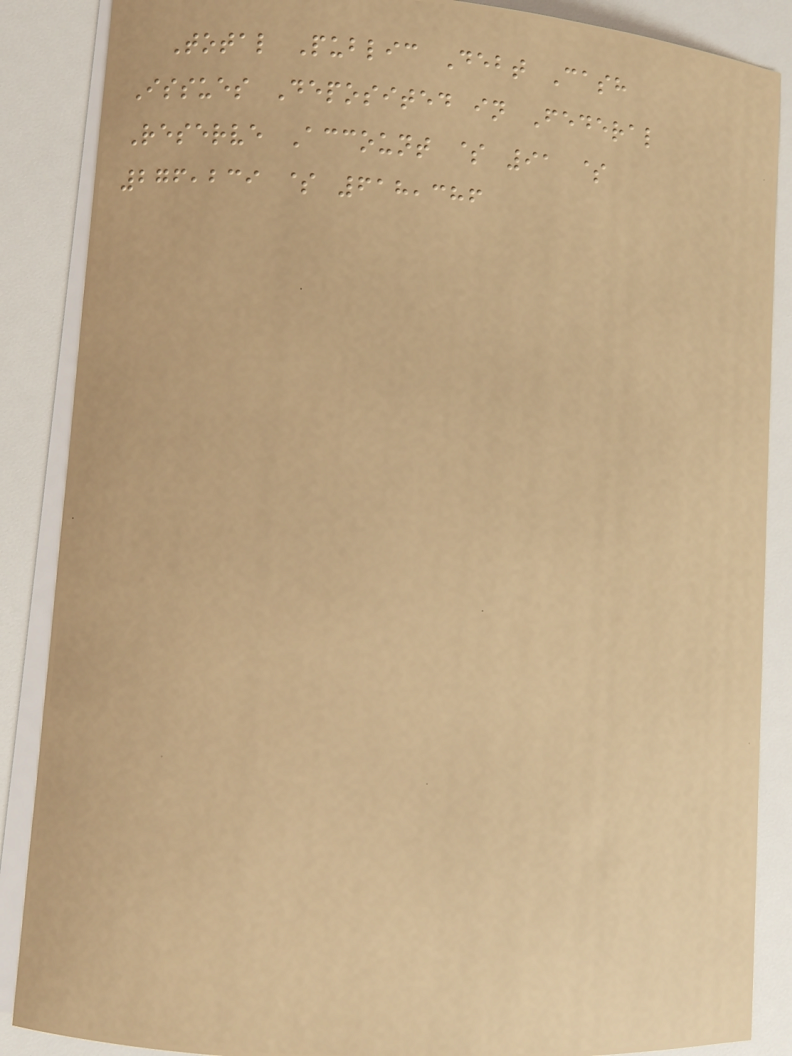Total Public Debt Cash
Issues Deposited in Federal
Reserve Account $ 91 $
276,239 $ 618,386
